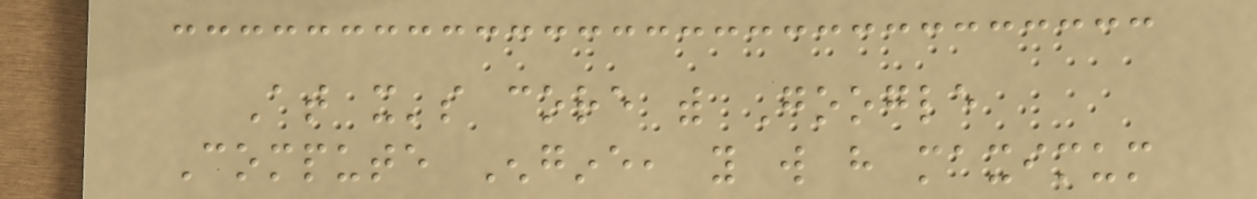At it's core with Google
Compute Engine, you will have maximum
